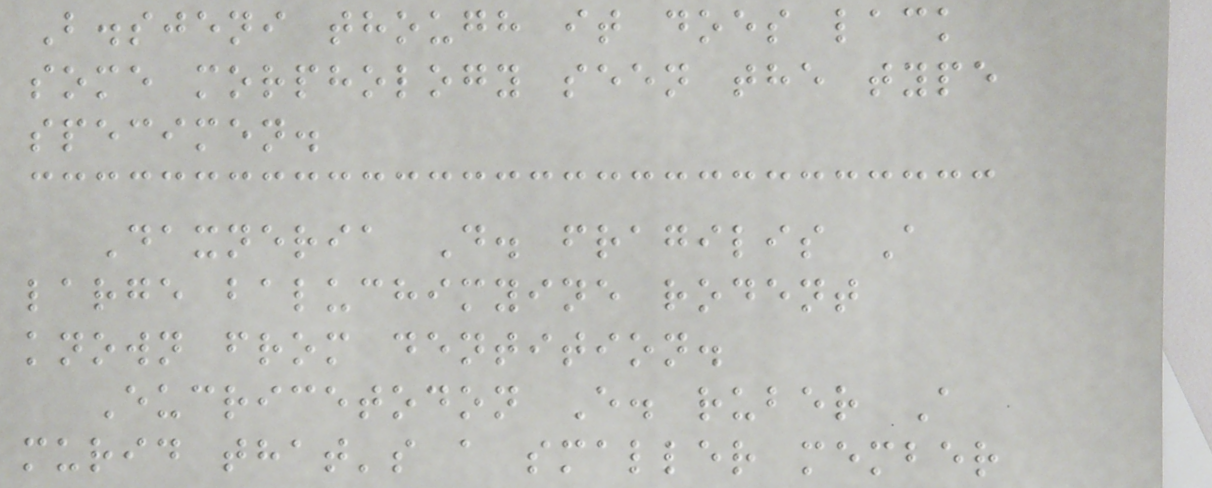B.sjeni though it does lack
some morphology seen the type
specimen.
Daxneria D. fragilis A
large baluchimyine rodent
known from dentition.
Eucricetodon E. ruber A
murid that's a smaller member
